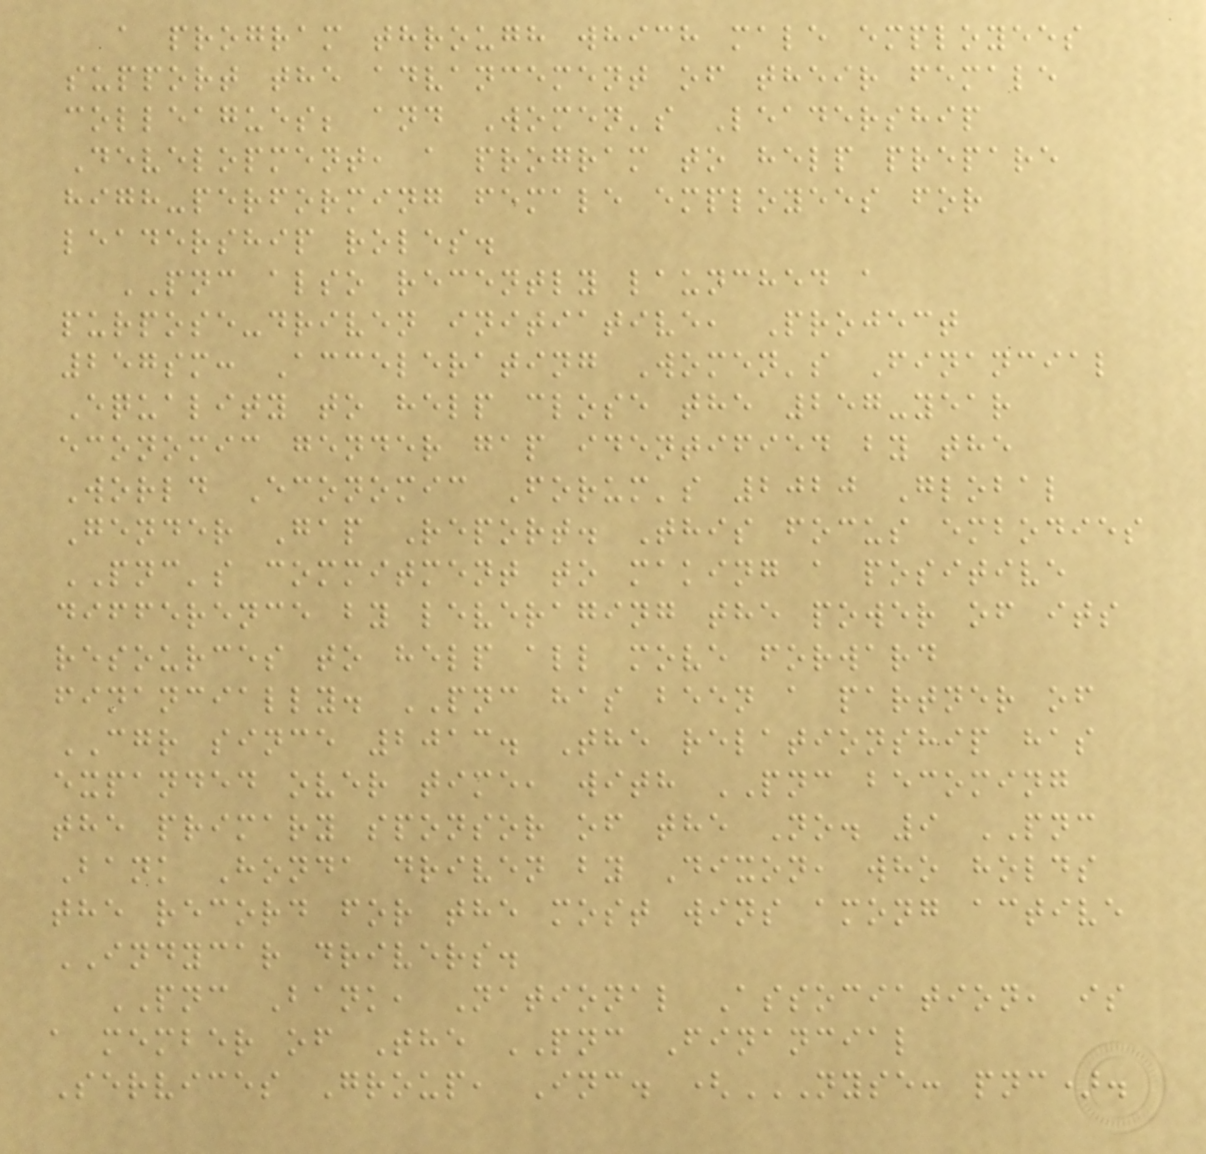a program through which male employees
support the advancement of their female
colleagues; and Women's Leadership
Development, a program to help prepare
high-performing female employees for
leadership roles.
PNC also recently launched a
purpose-driven initiative, Project
257sm: Accelerating Women's Financial
Equality to help close the 257-year
economic gender gap identified by the
World Economic Forum's 2020 Global
Gender Gap Report. This focus embodies
PNC's commitment to making a positive
difference by leveraging the power of its
resources to help all move forward
financially. PNC has been a partner of
CGR since 2013. The relationship has
expanded over time, with PNC becoming
the primary sponsor of the No. 9 PNC
Bank Honda driven by Dixon, who holds
the record for the most wins among active
INDYCAR drivers.
PNC Bank, National Association, is
a member of The PNC Financial
Services Group, Inc. (NYSE: PNC).
